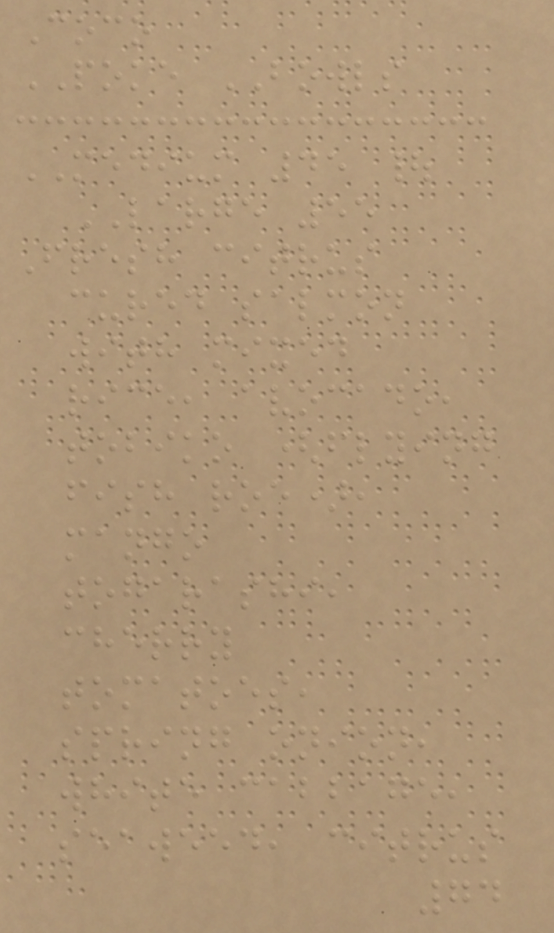Coco
POKE BOWLS
MEDIUM 45 |
LARGE 55
Fresh citrus
cured salmon
with mixed
rice, avocado,
tobiko (flying
fish roe),
mango
togarashi,
cherry
tomatoes,
spring onion,
white cabbage,
seaweed, citrus
74
